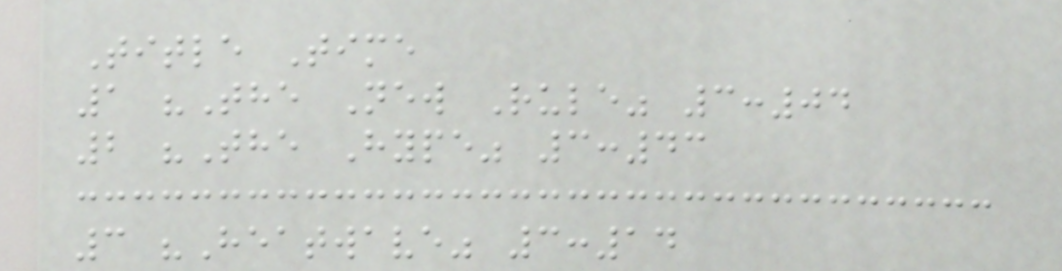Title Time
1 "The New Rule" 3:04
2 "The Hype" 3:43
3 "Heatwave" 3:14
